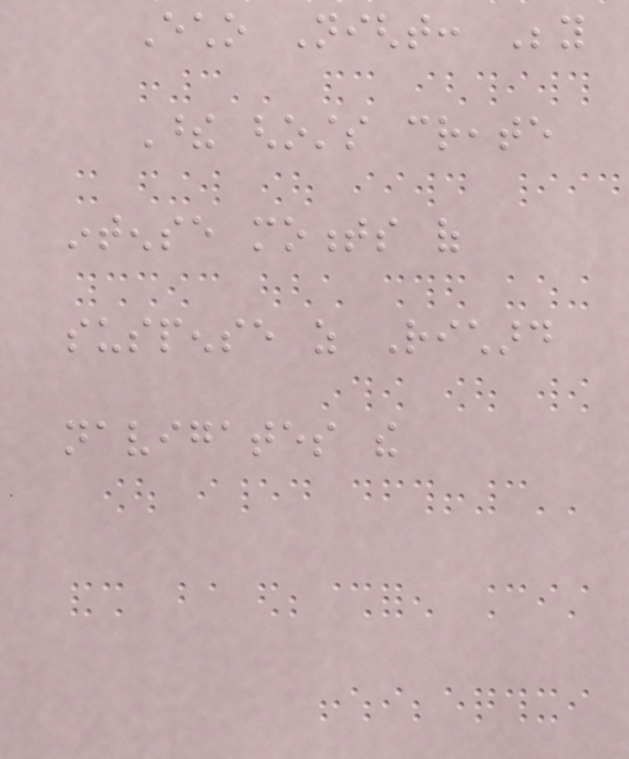Echo Night: Beyond
These ghosts create
intense moments of
suspense as Richard
navigates the
